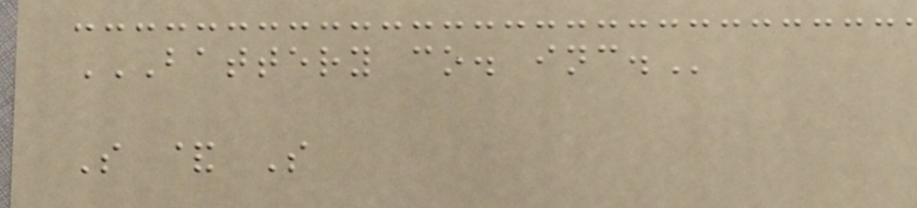BATTERY CO. INC.
S & S
